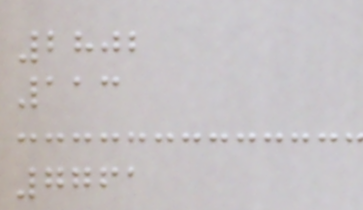2802
113
7761
